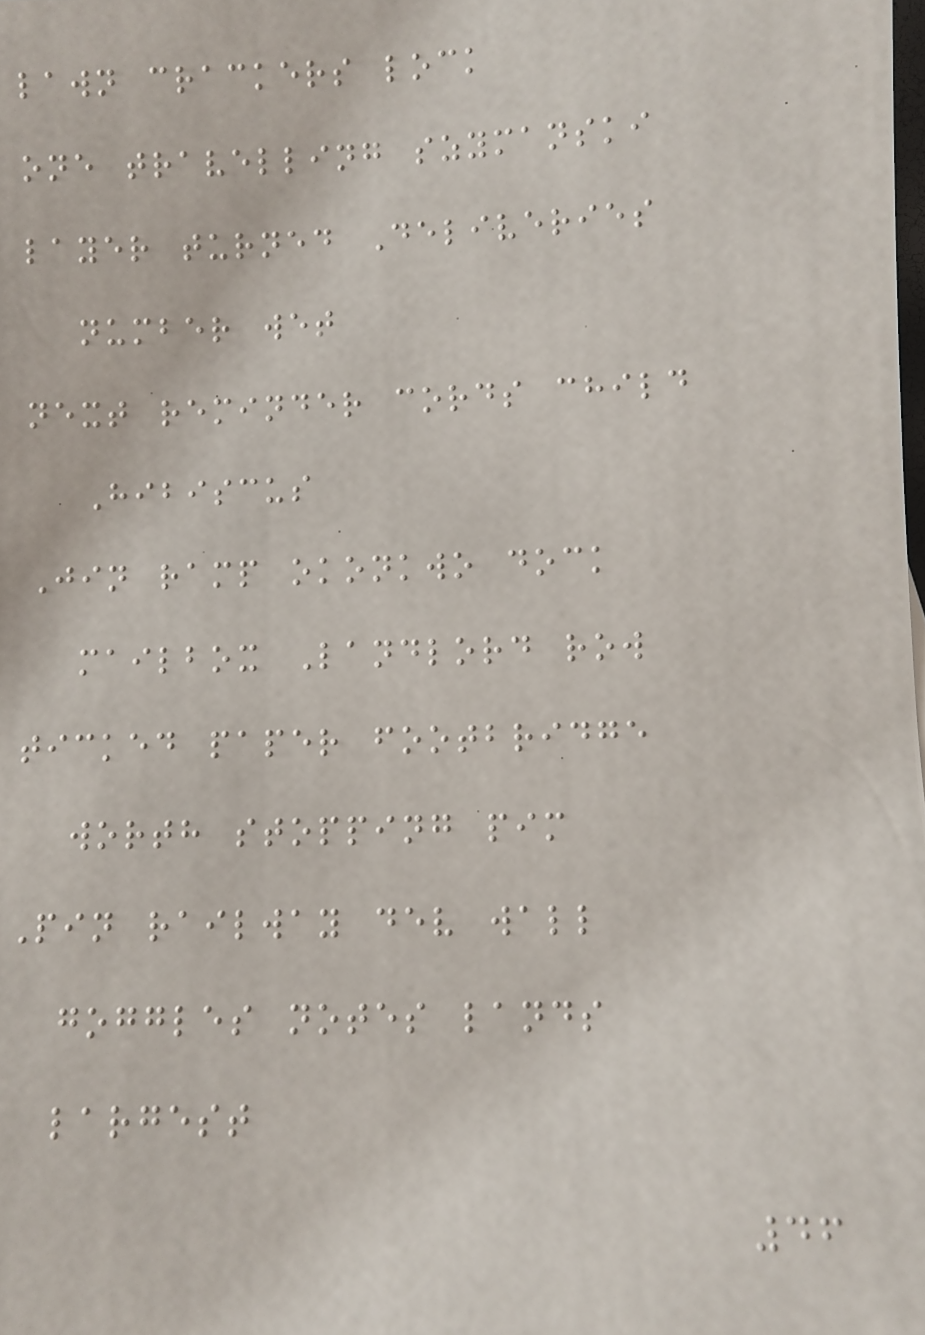lawn crackers lock
one travelling szymanski
layer turned Deliveries
number wet
next reminder cords child
Hibiscus
Jin ramp okonkwo dock
mailbox Landlord row
ticked paper footbridge
worth stopping pim
Pin railway dev wall
goggles notes lands
largest
46
